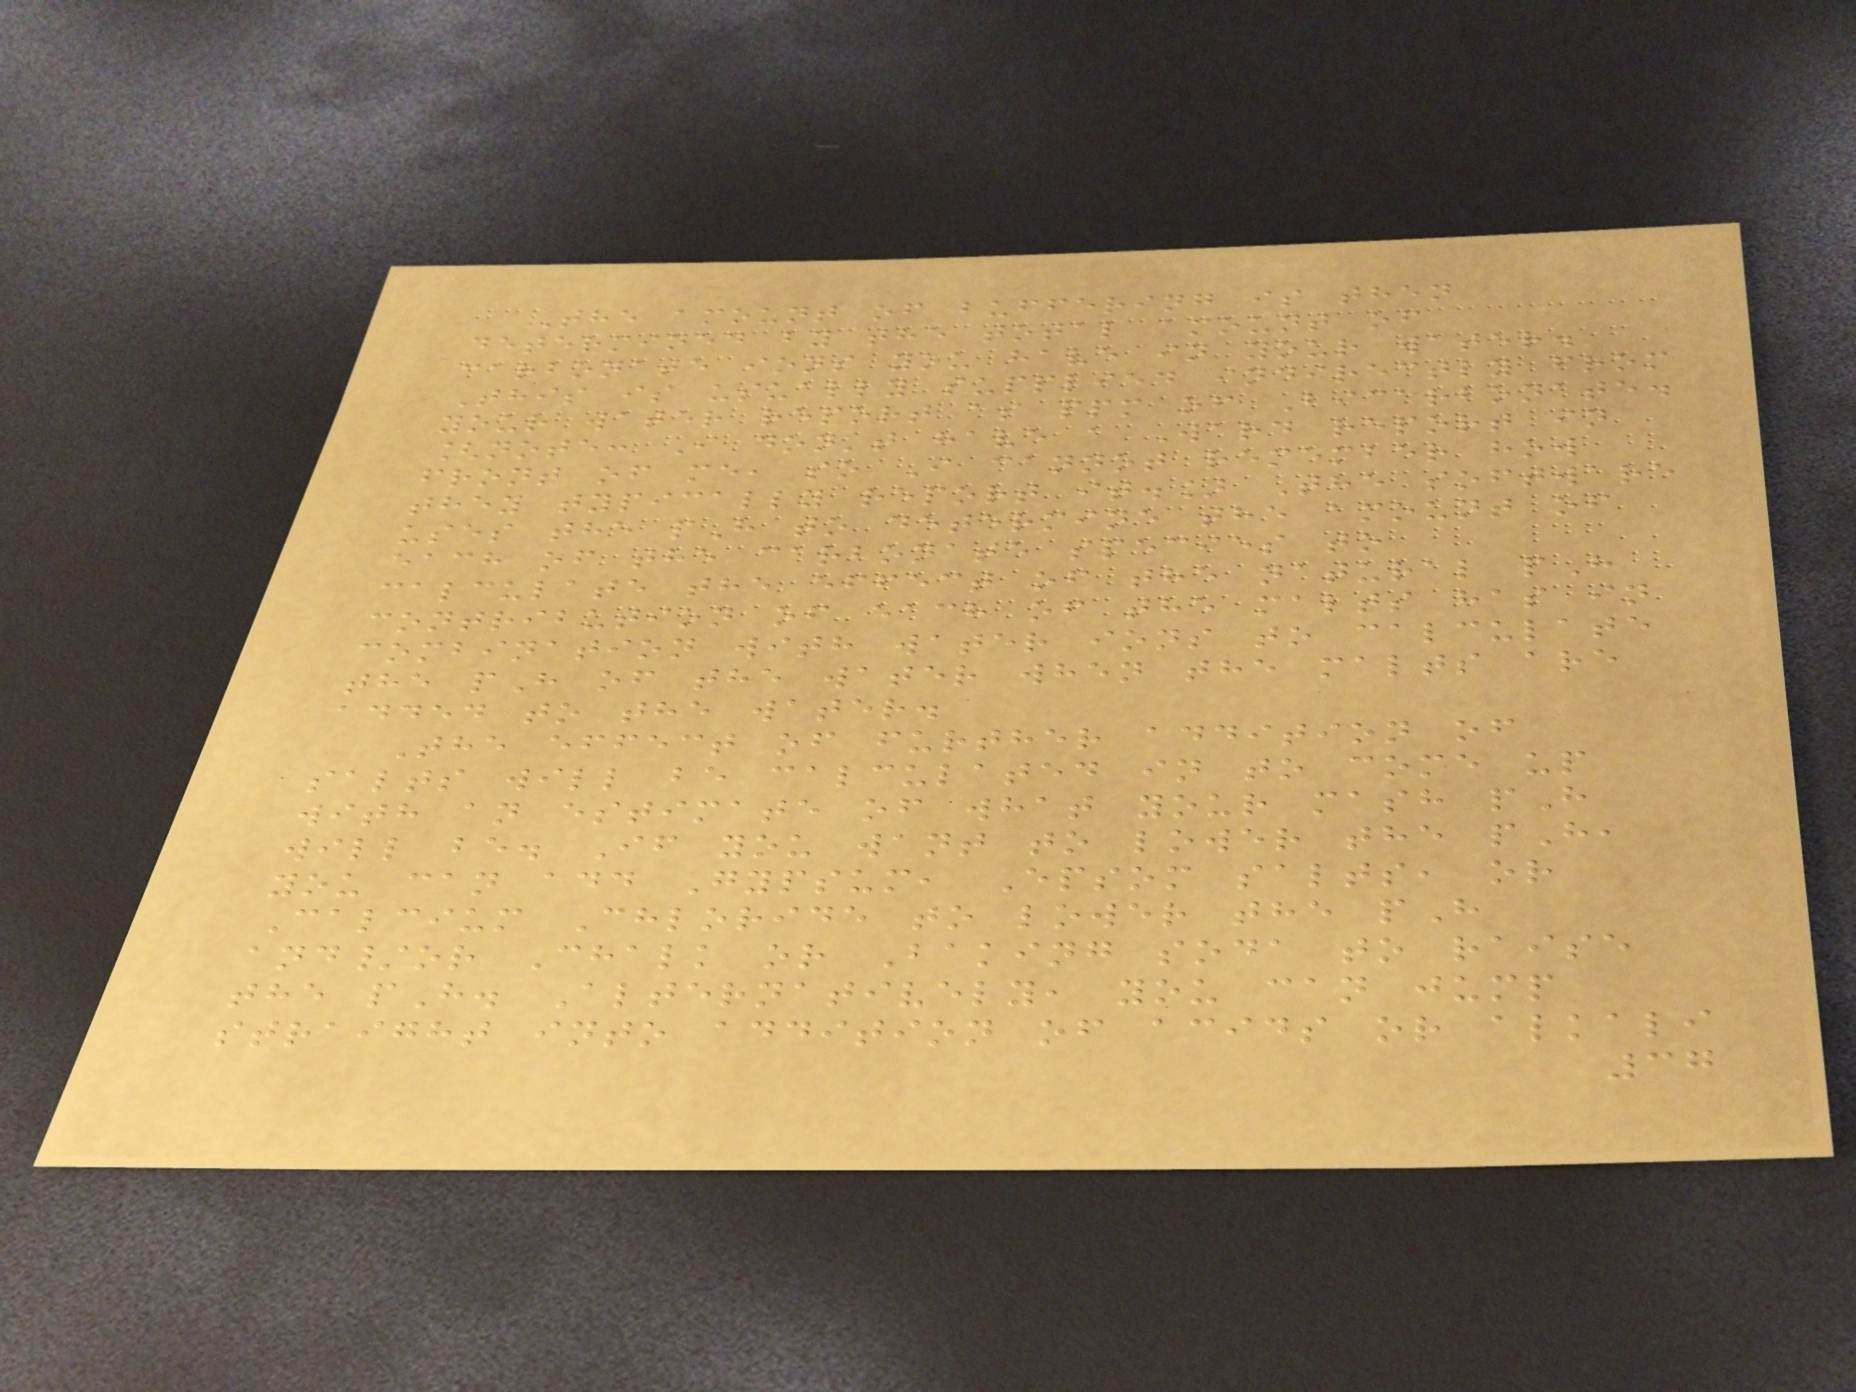The amount of buffering is then
determined by the total amount of
carbonate ions you have in your water.
This is usually supplied indirectly from
your water report as ppm of Bicarbonate.
[note: I don't have a Ward report in
front of me, so I cannot remember how
they typically report it.] The software
uses the pH to determine the amount of
each of the carbonate species to
calculate the effect of the natural pH
contribution of each of the malts has in
combination with water ions to calculate
the pH of the water when the malts are
added to the water.
The effect of further addition of
salts will be calculated in to come up
with an estimate of what your mash pH
will be. If you want to lower the pH,
you can add Gypsum, Epsom salts, or
Calcium Chloride to lower the pH
and/or Chalk or Baking soda to raise
the pH. Alternatively, you can jump
straight into addition of acids or alkali
37
